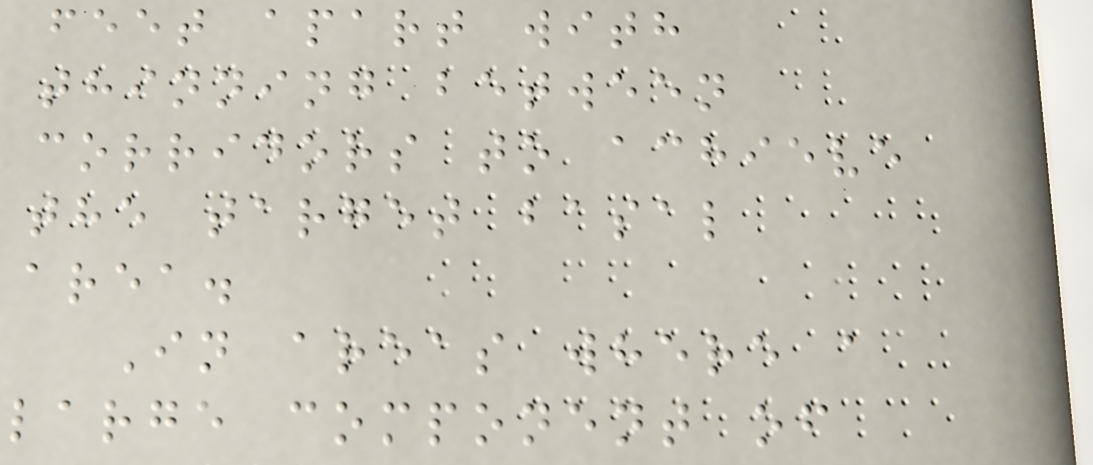feet apart with
thinning between
corridors to achieve
the target basal
area.
In areas where a
large component of
